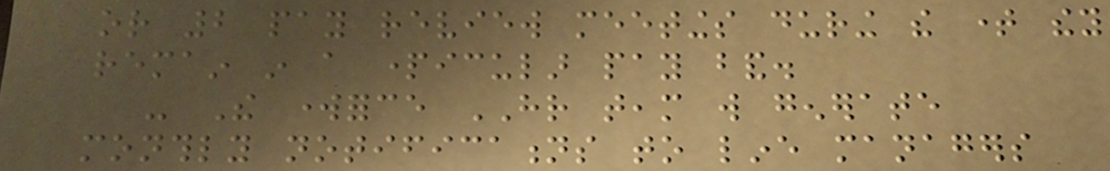or 2 pay review meetings during the time they
remain in a particular pay band.
- The workforce HR team will generate
monthly notifications to line managers
